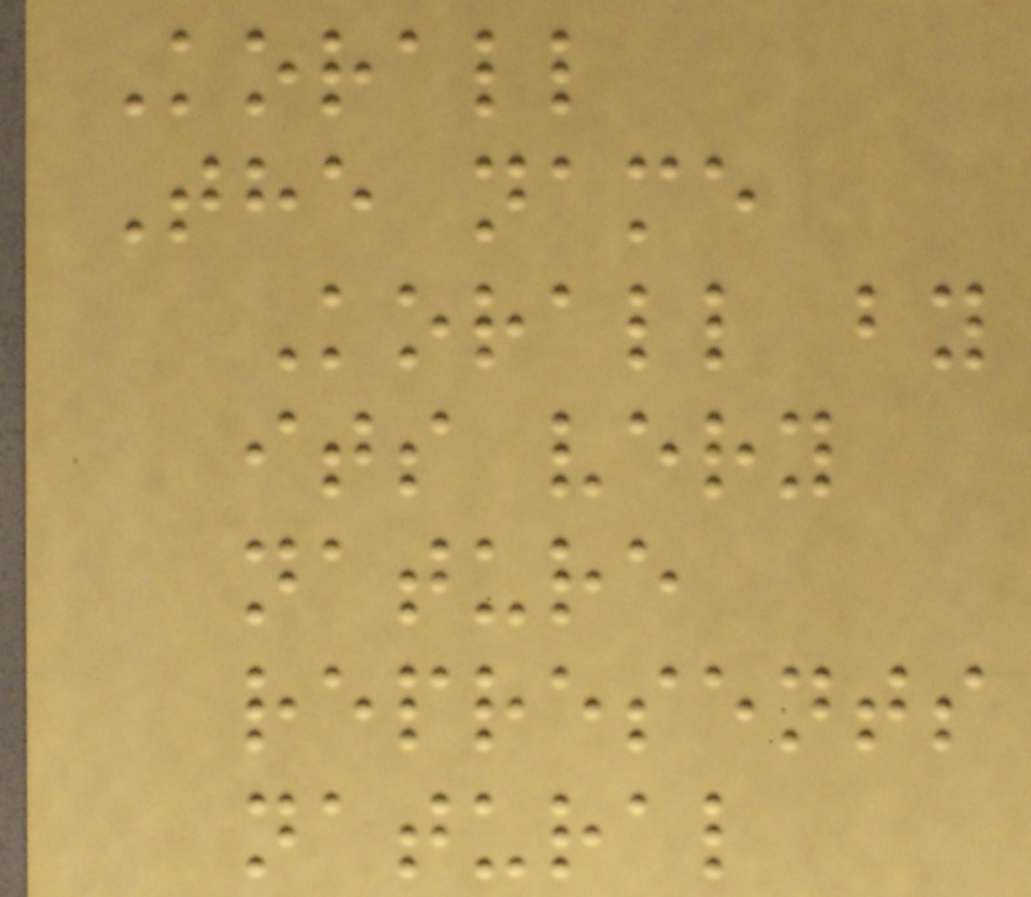Korall
The name
Korall by
its very
nature
represents
natural
